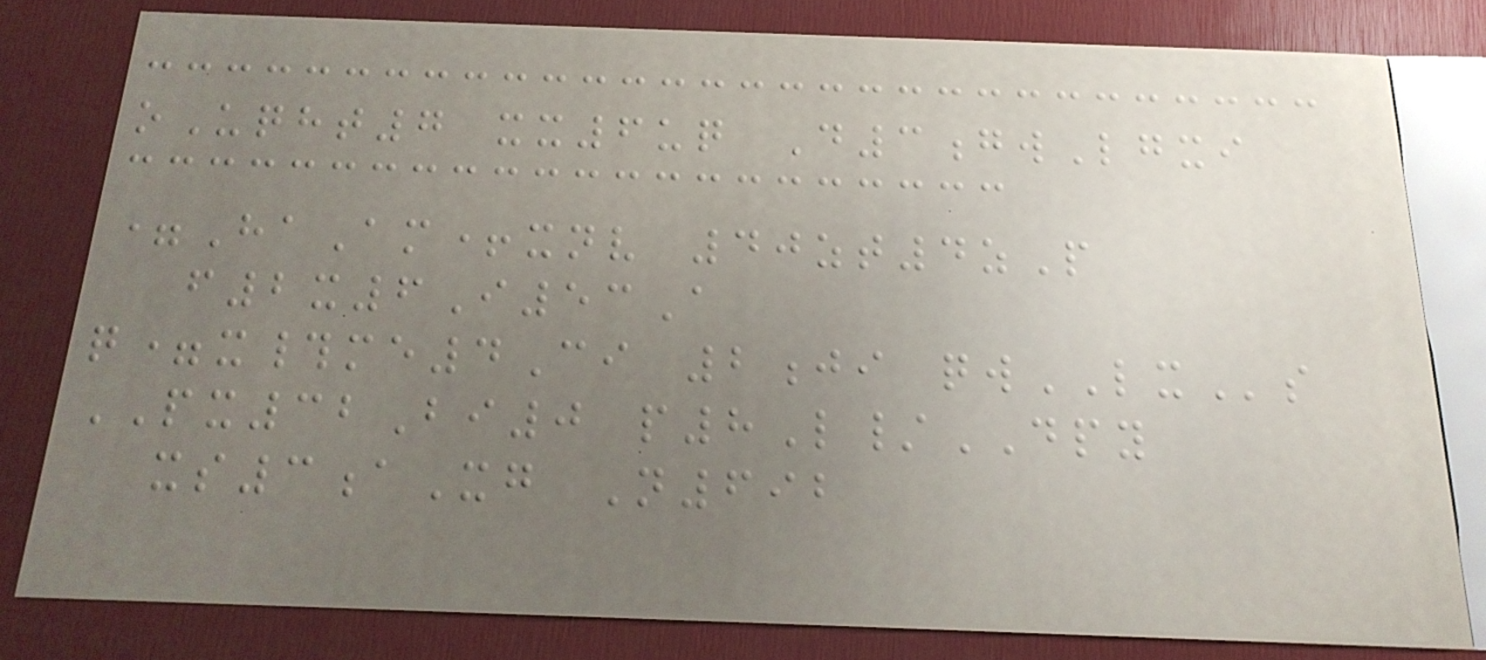oUqht7 xx6uq D3gwLgxi
=HaAm+xnv 40zt4zP
f2x6I53A
q=x#me4Ci 2ji qwLXs
PX32Bi0 p8L/DPY
xs3aXg N692
